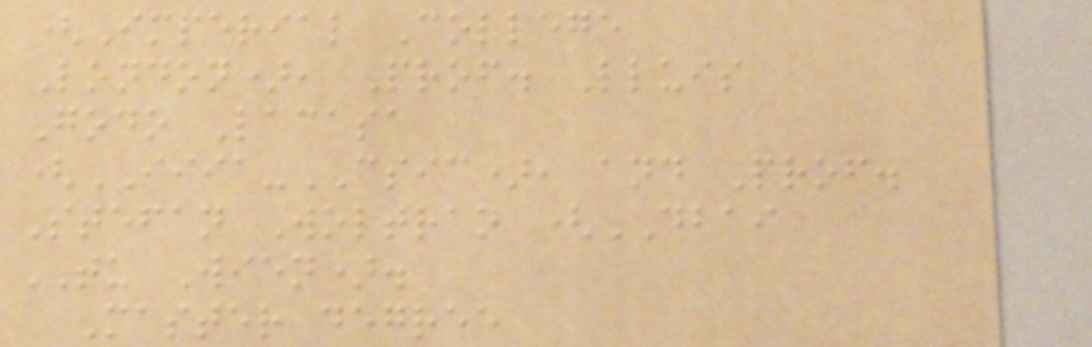(Imperial College
London), Prof. Lluis
Godo Lacasa
(IIIA-CSIC), and Prof.
Stefan Woltran (DBAI
TU Wien).
Master degree
